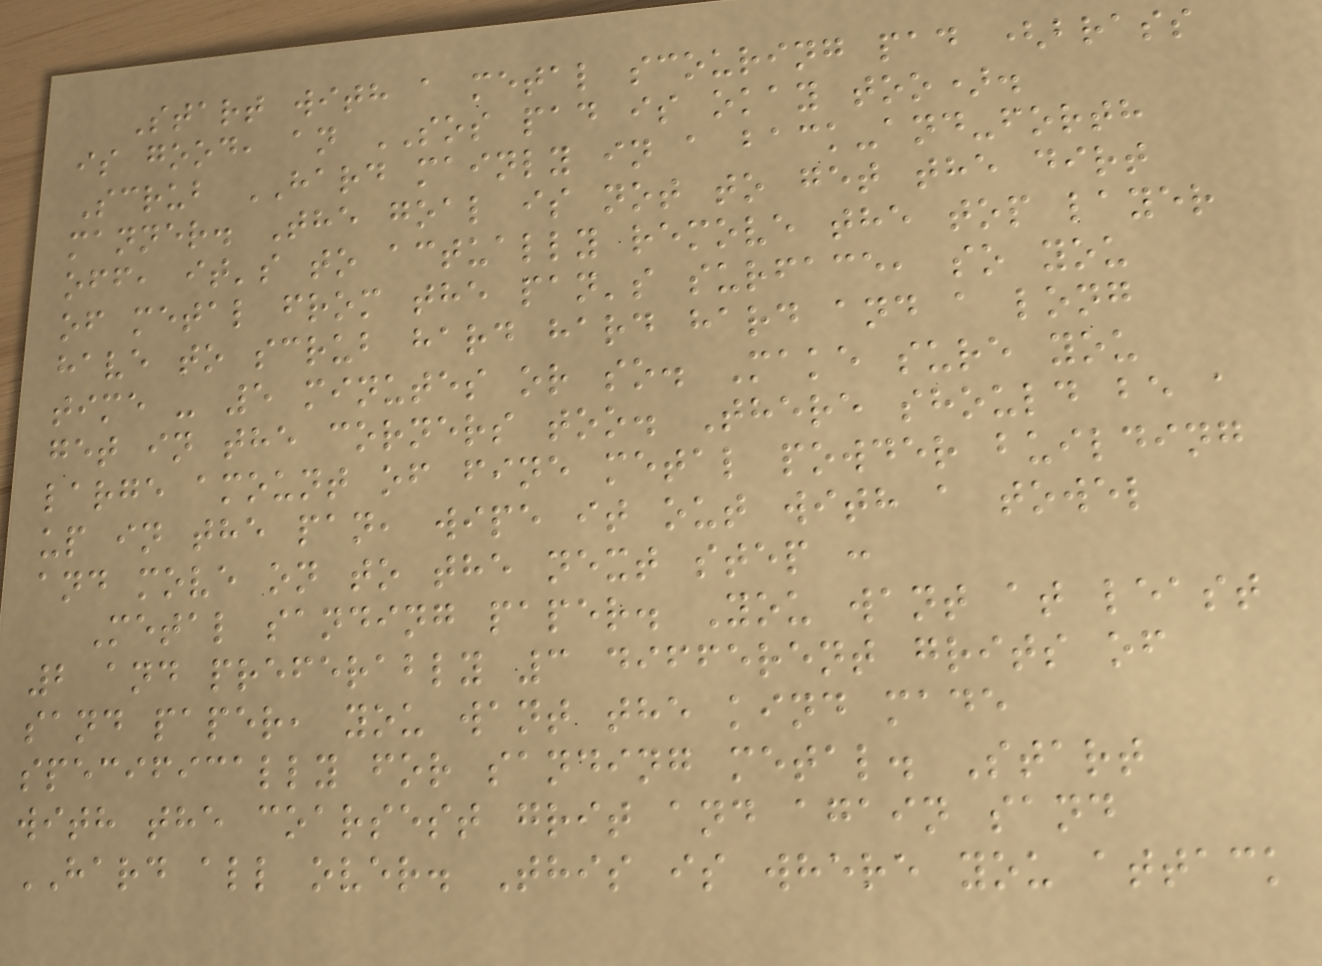Start with a metal scouring pad (brass
is good, an SOS pad is okay too).
Scrub HARD mainly in a back-and-forth
manner. The goal is not to get the dirt
off, it's to actually remove the top layer
of metal from the pan's surface, so you
have to scrub hard hard hard and a long
time - 5 minutes or so. Make sure you
get in the corners too. There should be a
large amount of fine metal powder building
up in the pan, wipe it out with a towel
and move on to the next step :
Metal sanding paper. You want at least
2 and preferably 3 different grits of
sand paper, you want the kind made
specifically for sanding metal. Start
with the coarsest grit and again sand
HARD all over. This is where you attack
